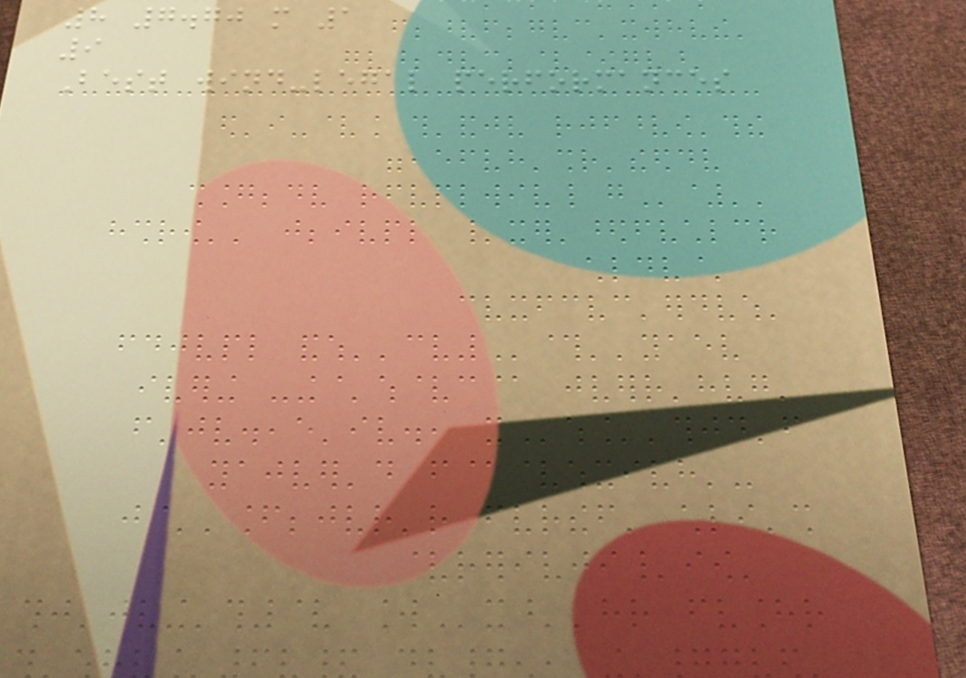8 7.70 m 1
9
Best wind-legal performances
